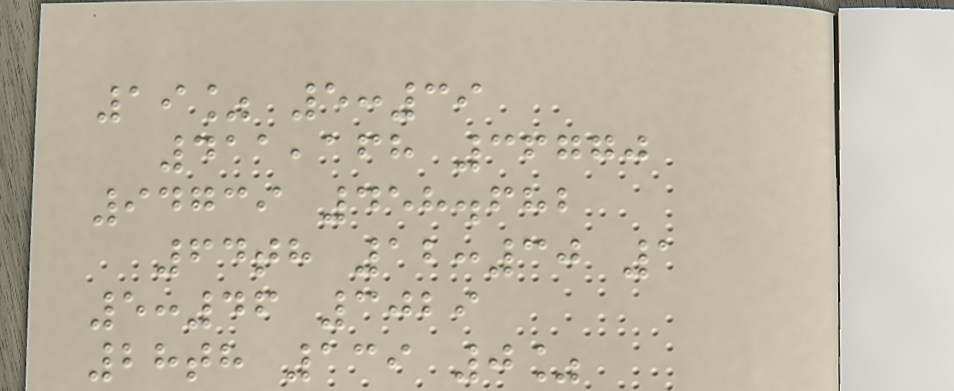19% 5:39
411,168 36770
94739 458.682
64th 12:30 1
5:46 3029
28th 139 0%
